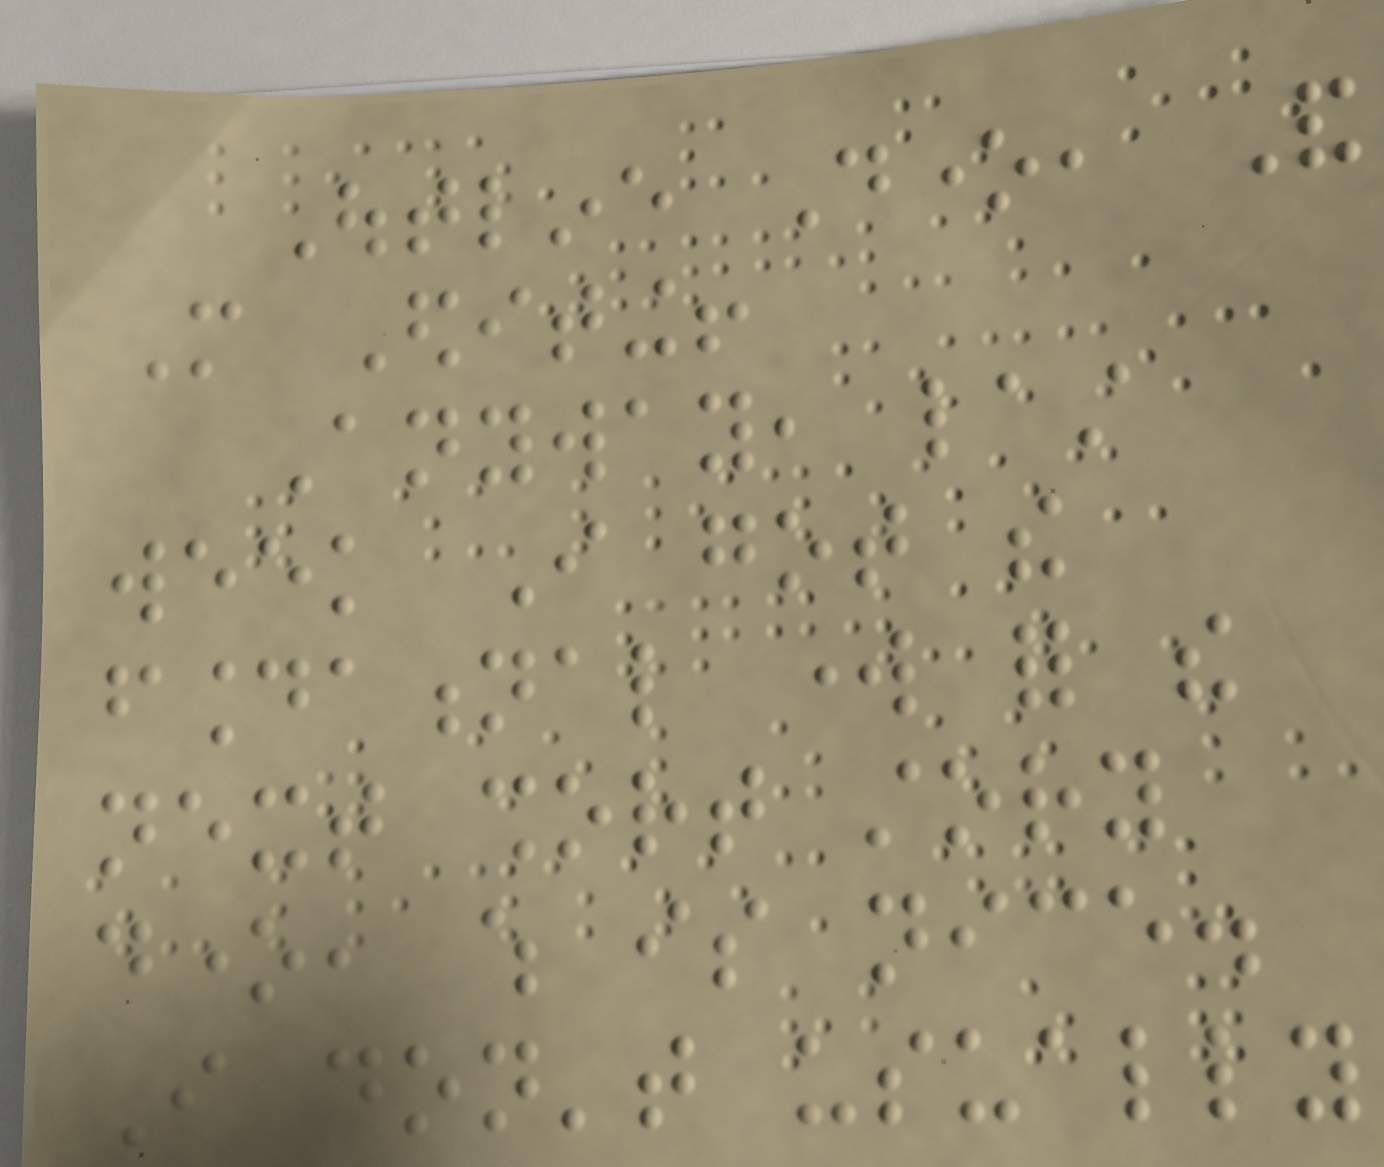Outline Done, And
More Editing!
Anyway, last
week I got the
foundational work for the
next short story
done, which is nice.
I don't usually
